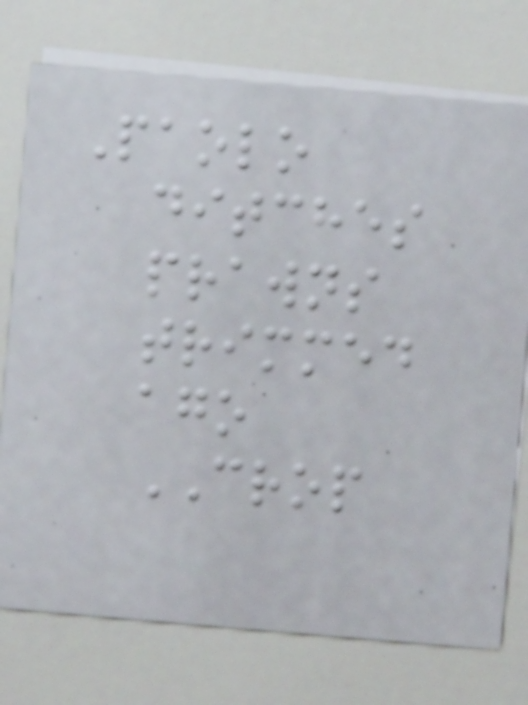Paolo
ditches
prawns
trimmed
ago
CROP
